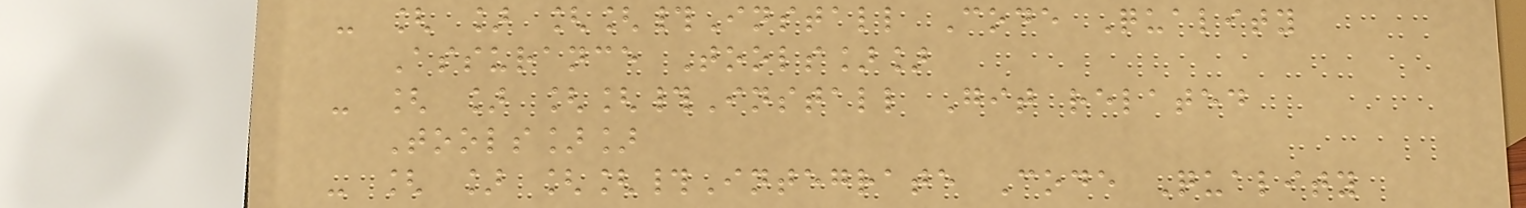- [ ] [[#Install Code Quality
Assurance Tools]]
- [ ] [[#Install Git related
Tools]]
- [ ] [[#Integrate Code Quality
